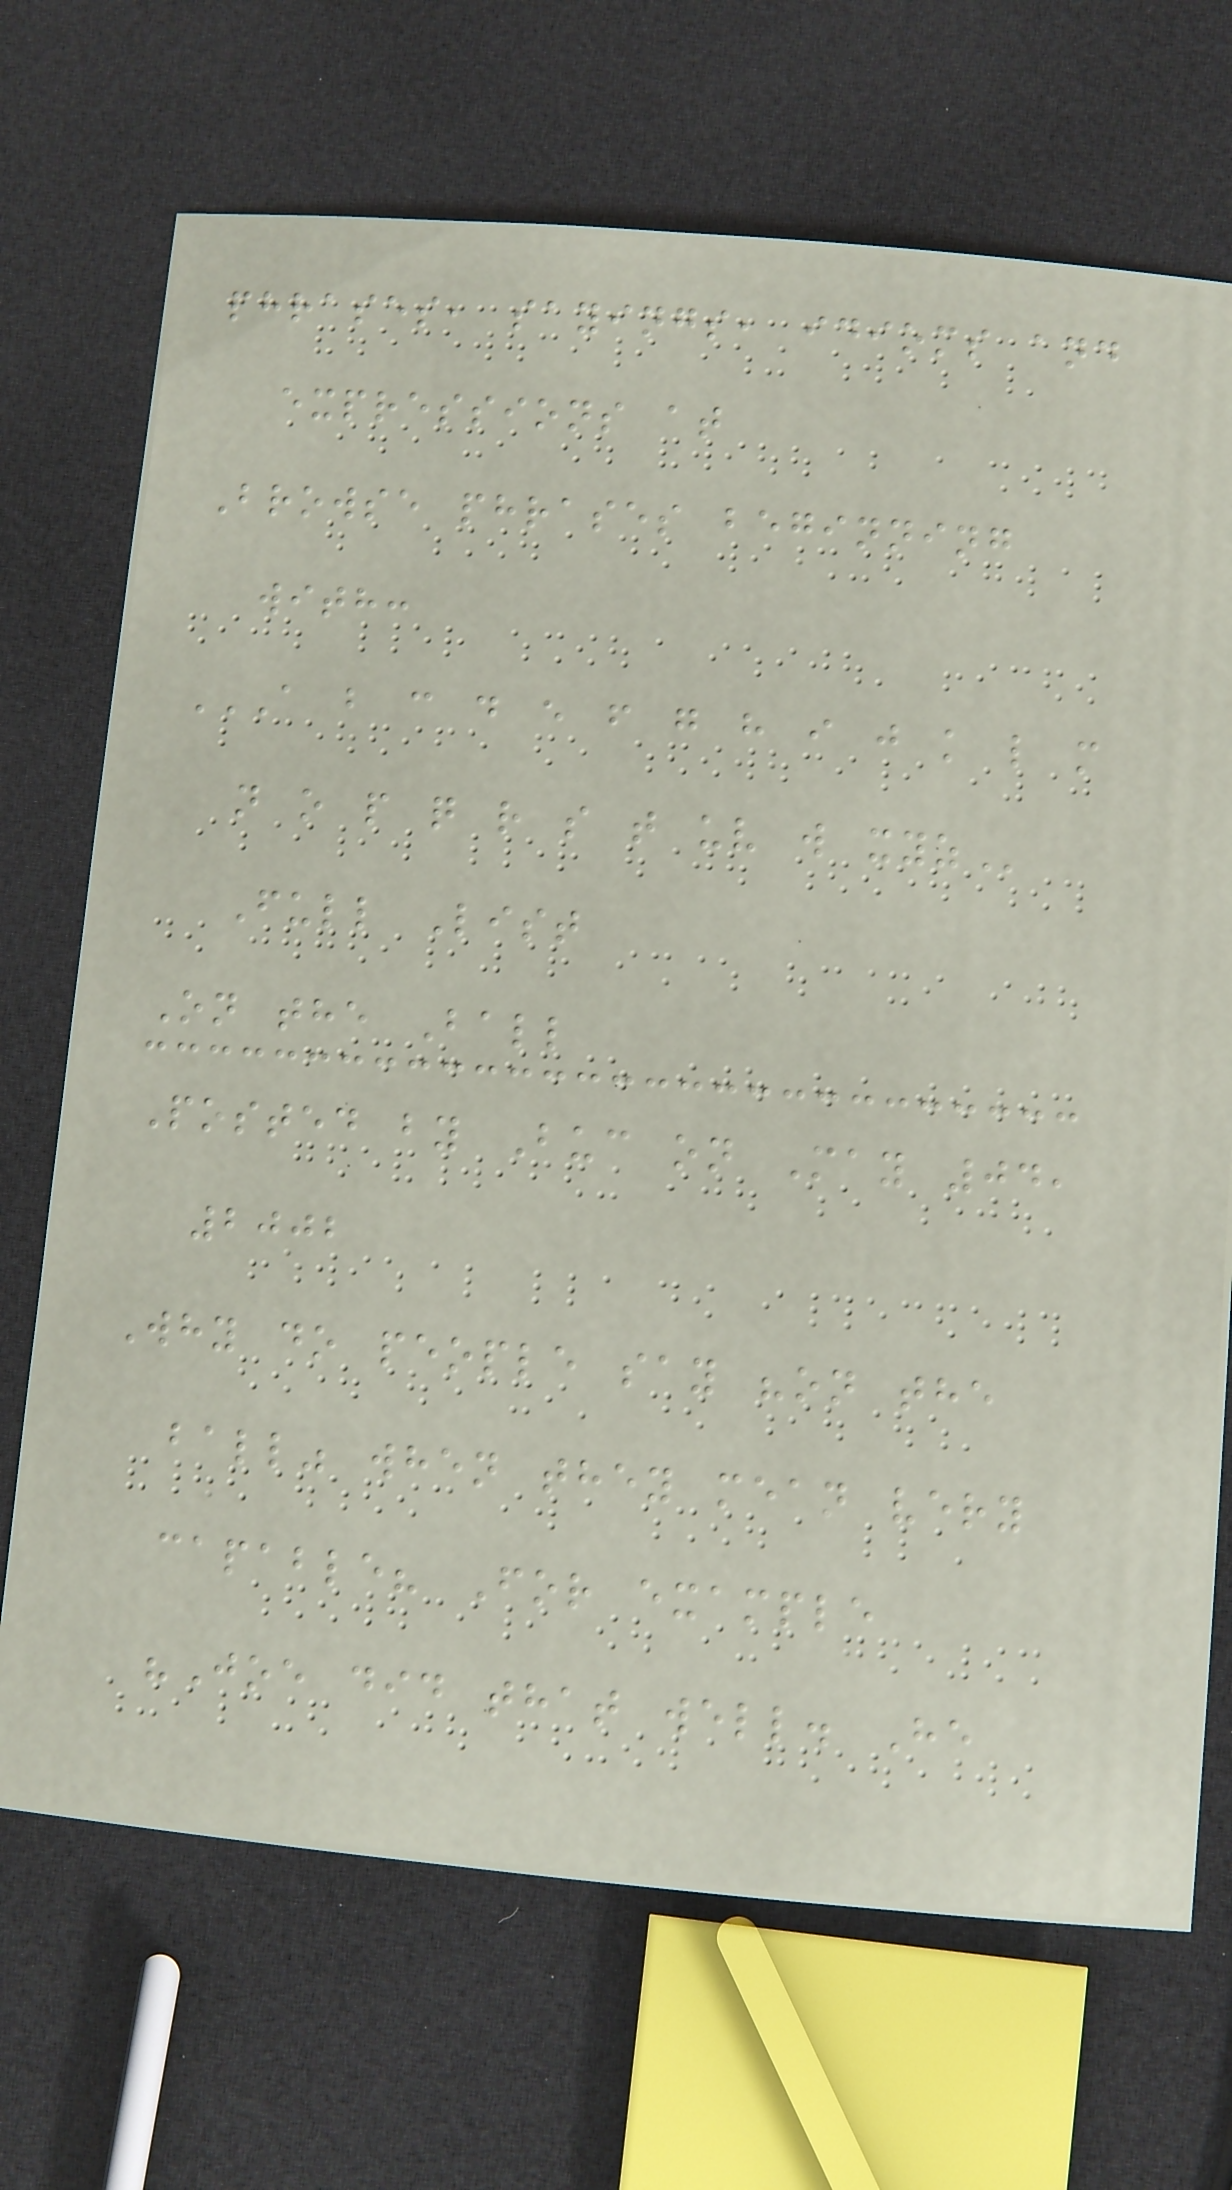phrases, sayings, idioms and
expressions at
Browse phrases beginning
with:
A B C D E F G H I J K L M
N O P Q R S T UV W XYZ
Full List
On the Ball
Posted by Buc on May 04,
2002
Why do people say "on the
ball" when they mean very
capable? For example
"Joe did that well. He
